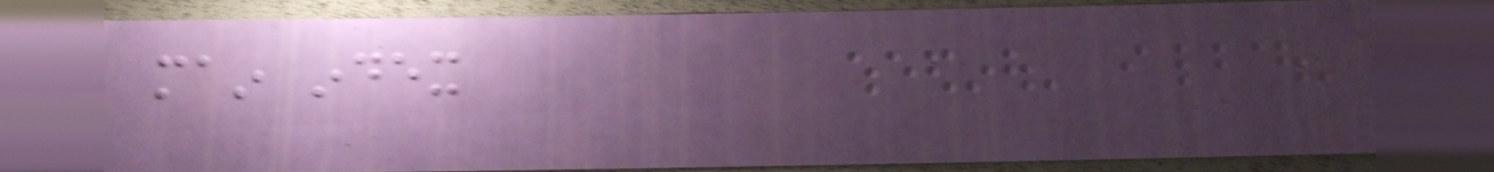main index
